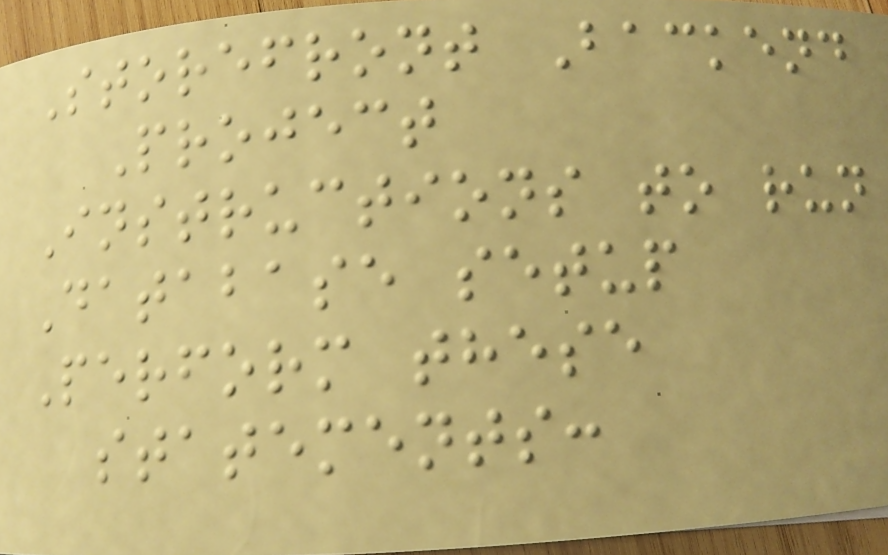Storefront Backend
Project
Instructions to run
Database setup
Perform these
statements:
